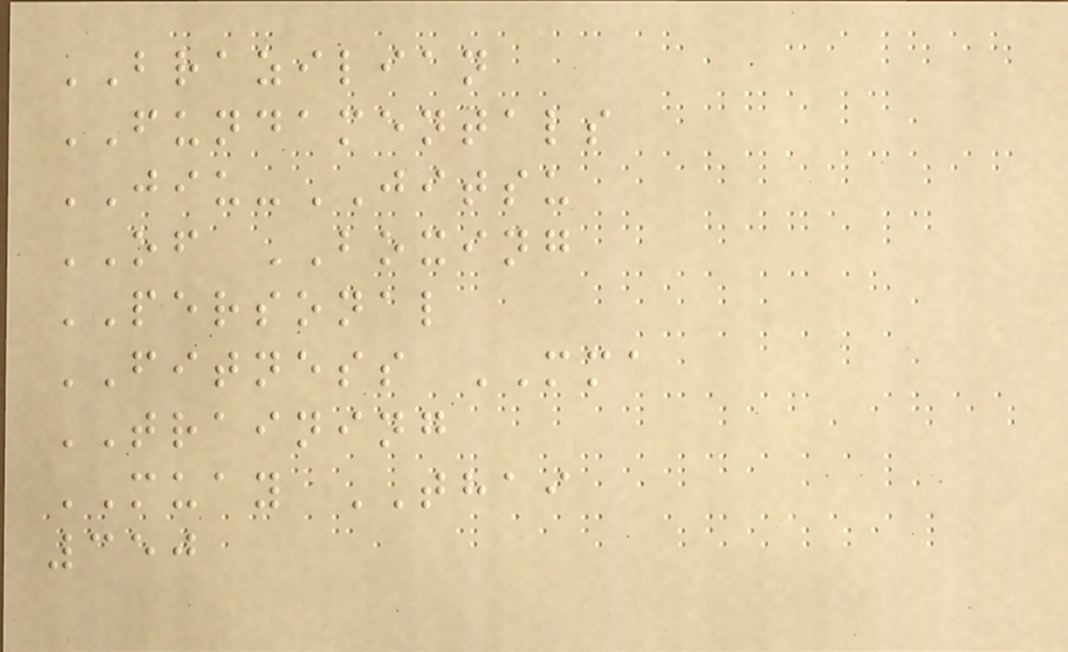BRAZILIAN
FUNDAMENTALS
JIU-JITSU
OF BOXING
PERSONAL
FITNESS MMA
TRAINING
MUAY THAI
350
